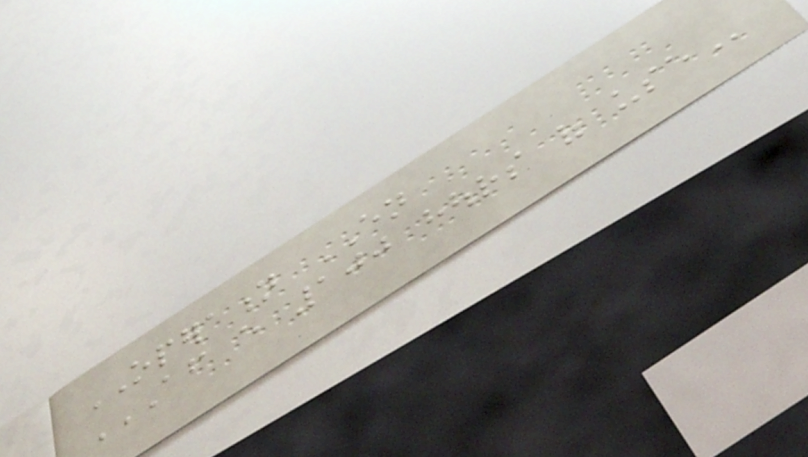OPERATION EN
AFTER EVERY 100 HOURS OF USE
